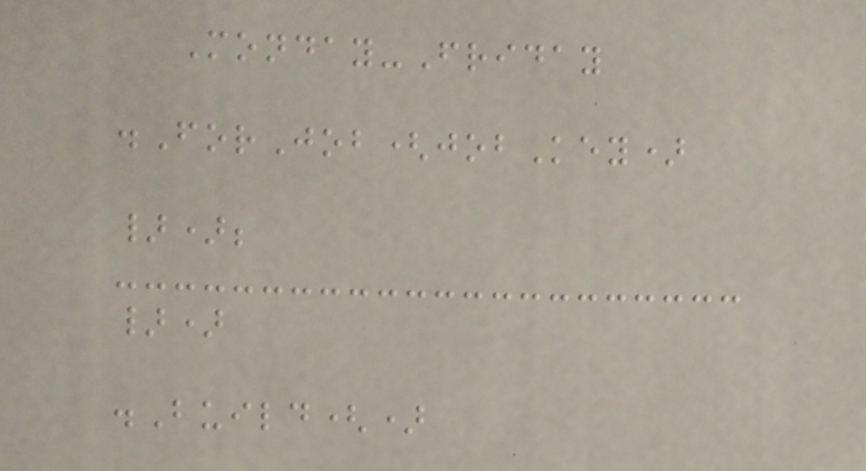Monday-Friday
.ForJob(jobKey)
});
})
.Build()
